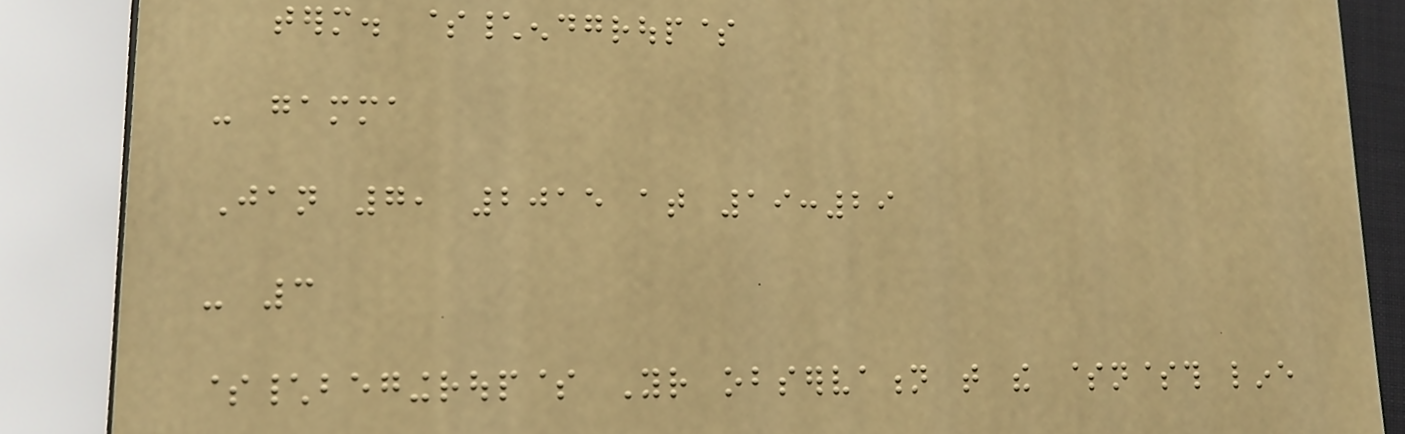term. $\endgroup$
- gamma
Jan 7, 2015 at 19:29
- 3
$\begingroup$ Your observation that the $n$th line
